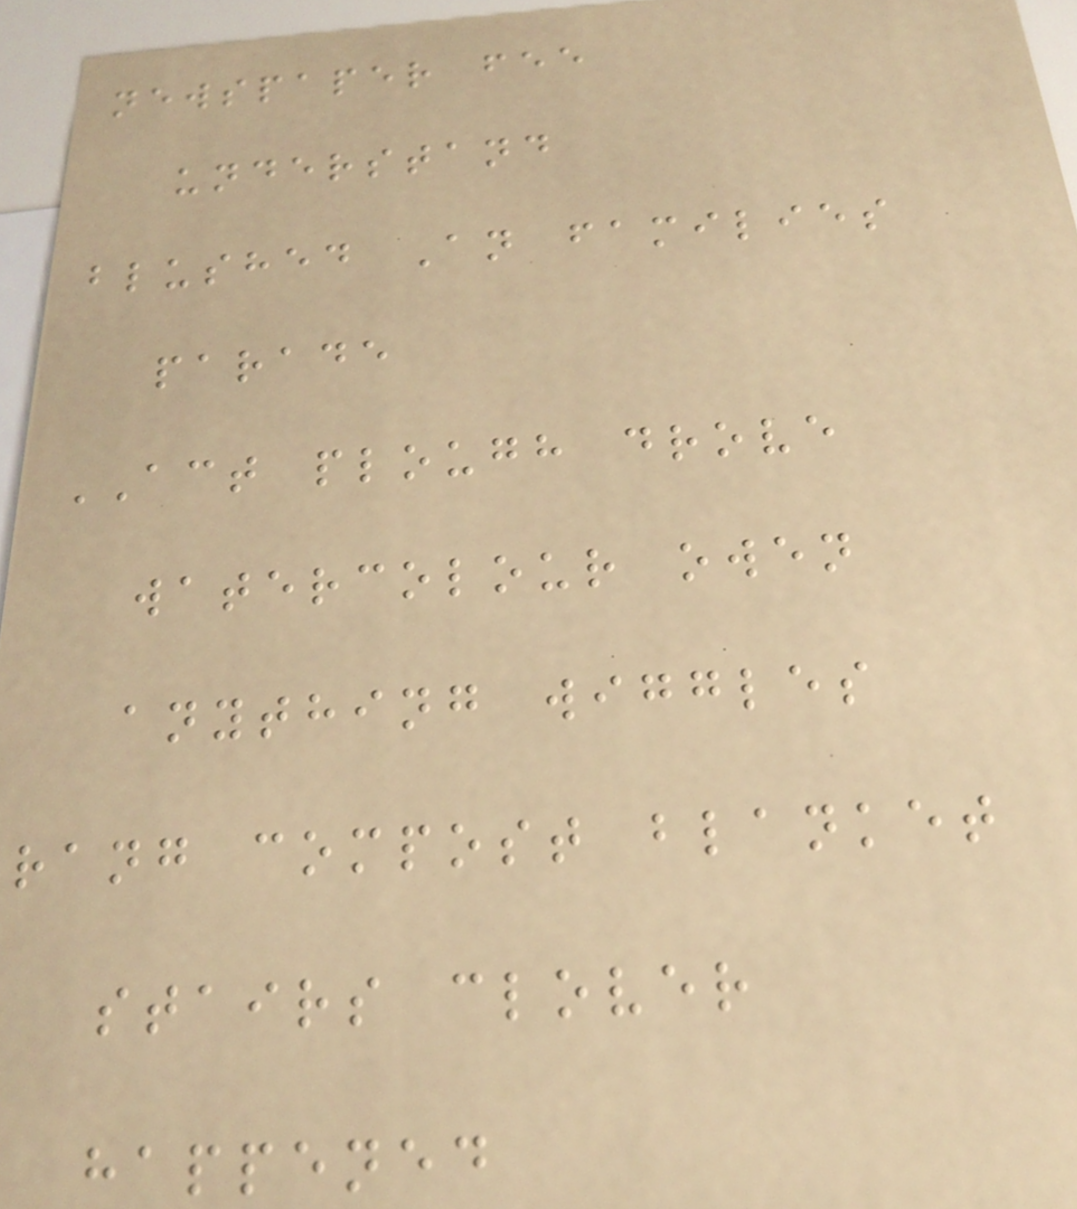newspaper fee
understand
blushed An families
parade
ACT plough drove
watercolour owen
anything wiggles
rang compost blanket
stairs clover
happened
